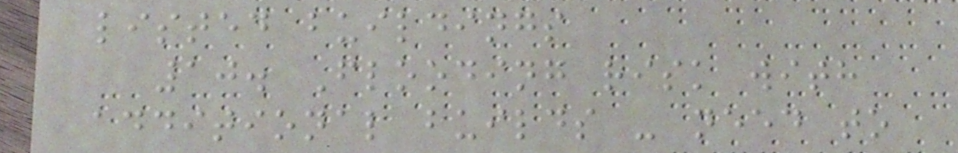listed buildings
10. Flooding risk with
additional builds - need to
